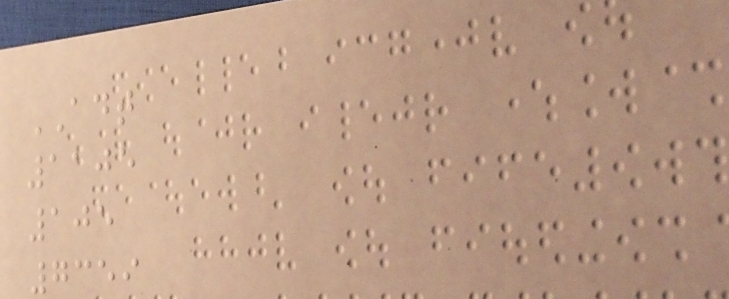ADT
1105
105
7359
